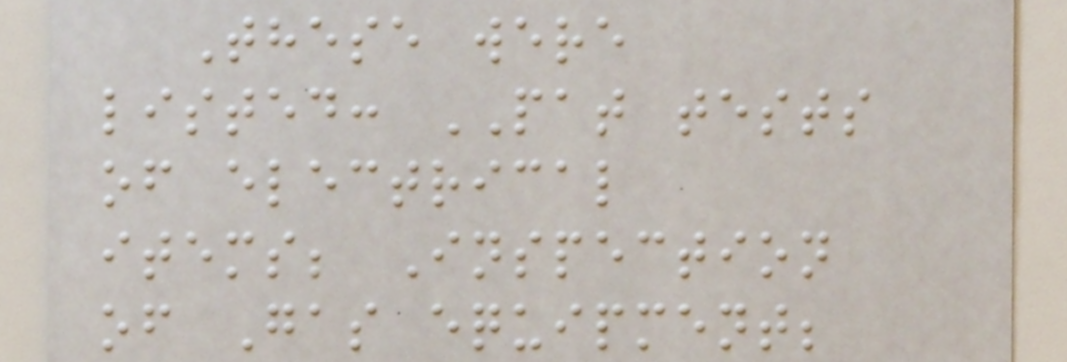These were
listed: PAT tests
of electrical
items; Inspection
of Gas equipment;
